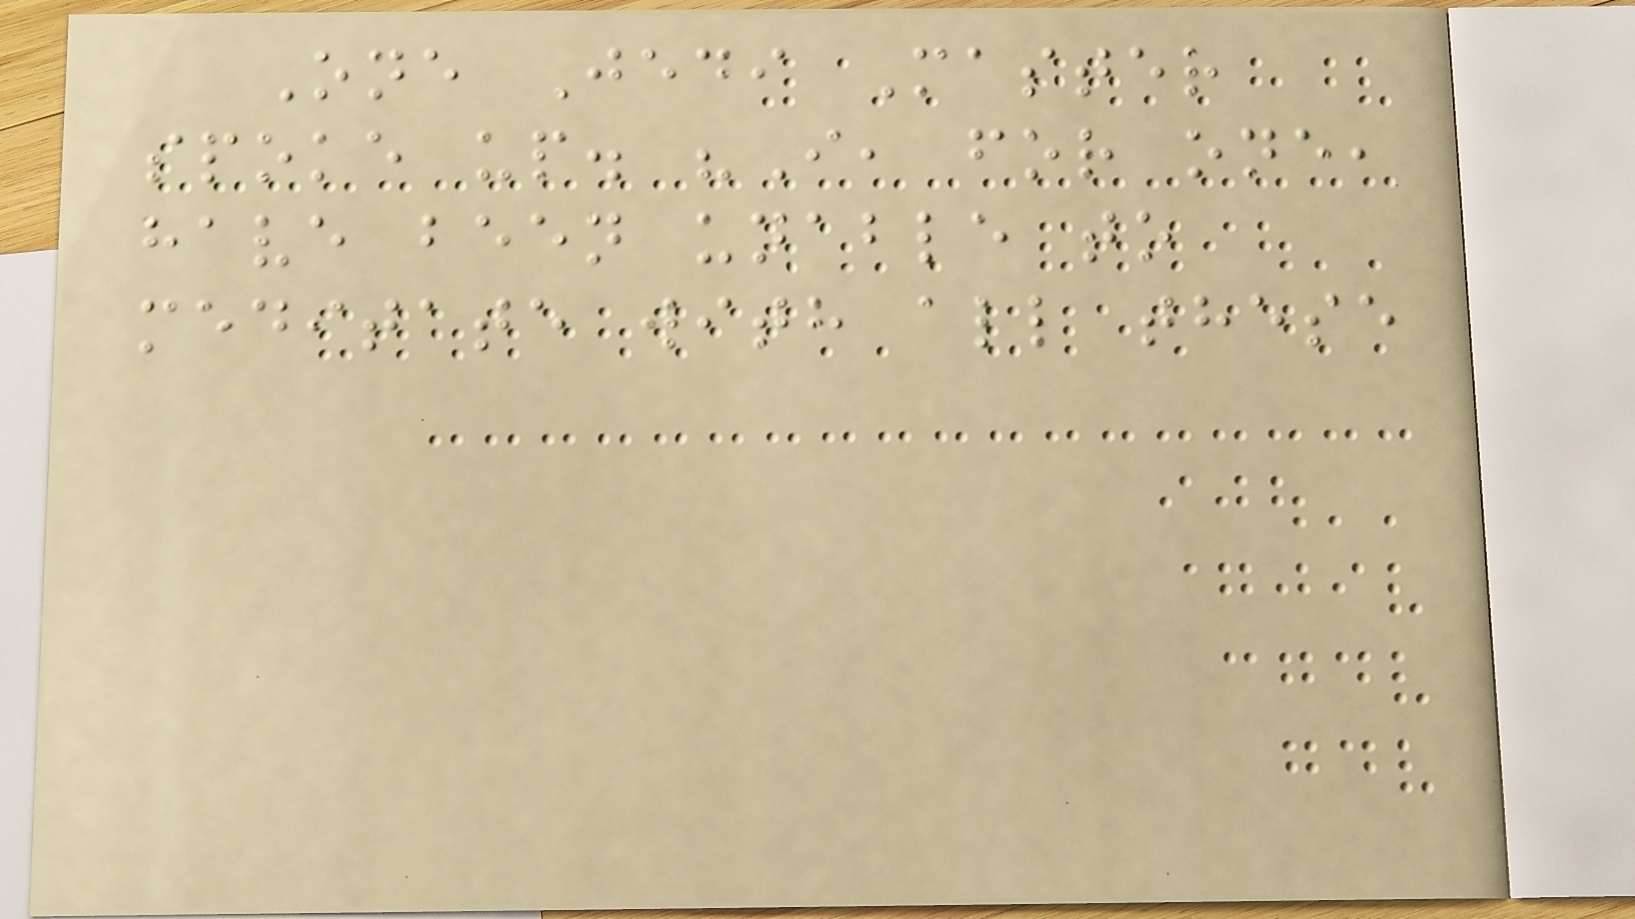One Jedi Master
spoke up. "I, for one,
have been unable to
meditate with all these
